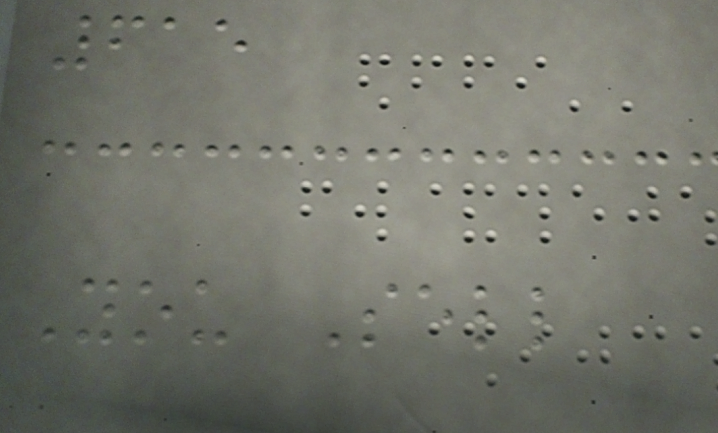615
You Sell
